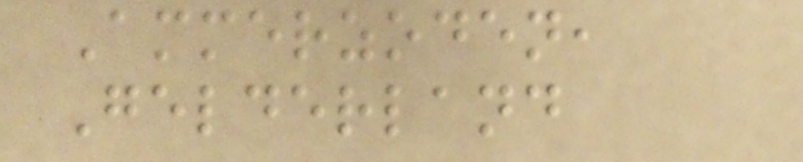Ammerzoden,
Gelderland
